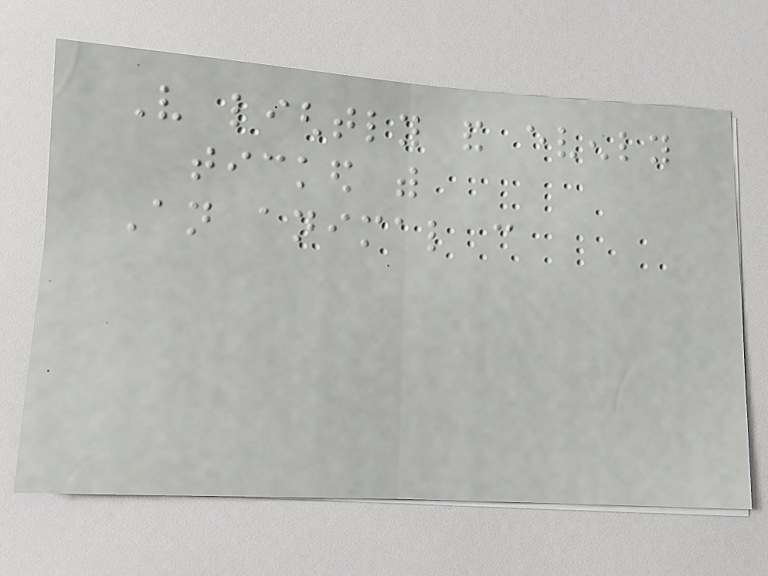Very lightly and evenly
ticked with
An animal can
